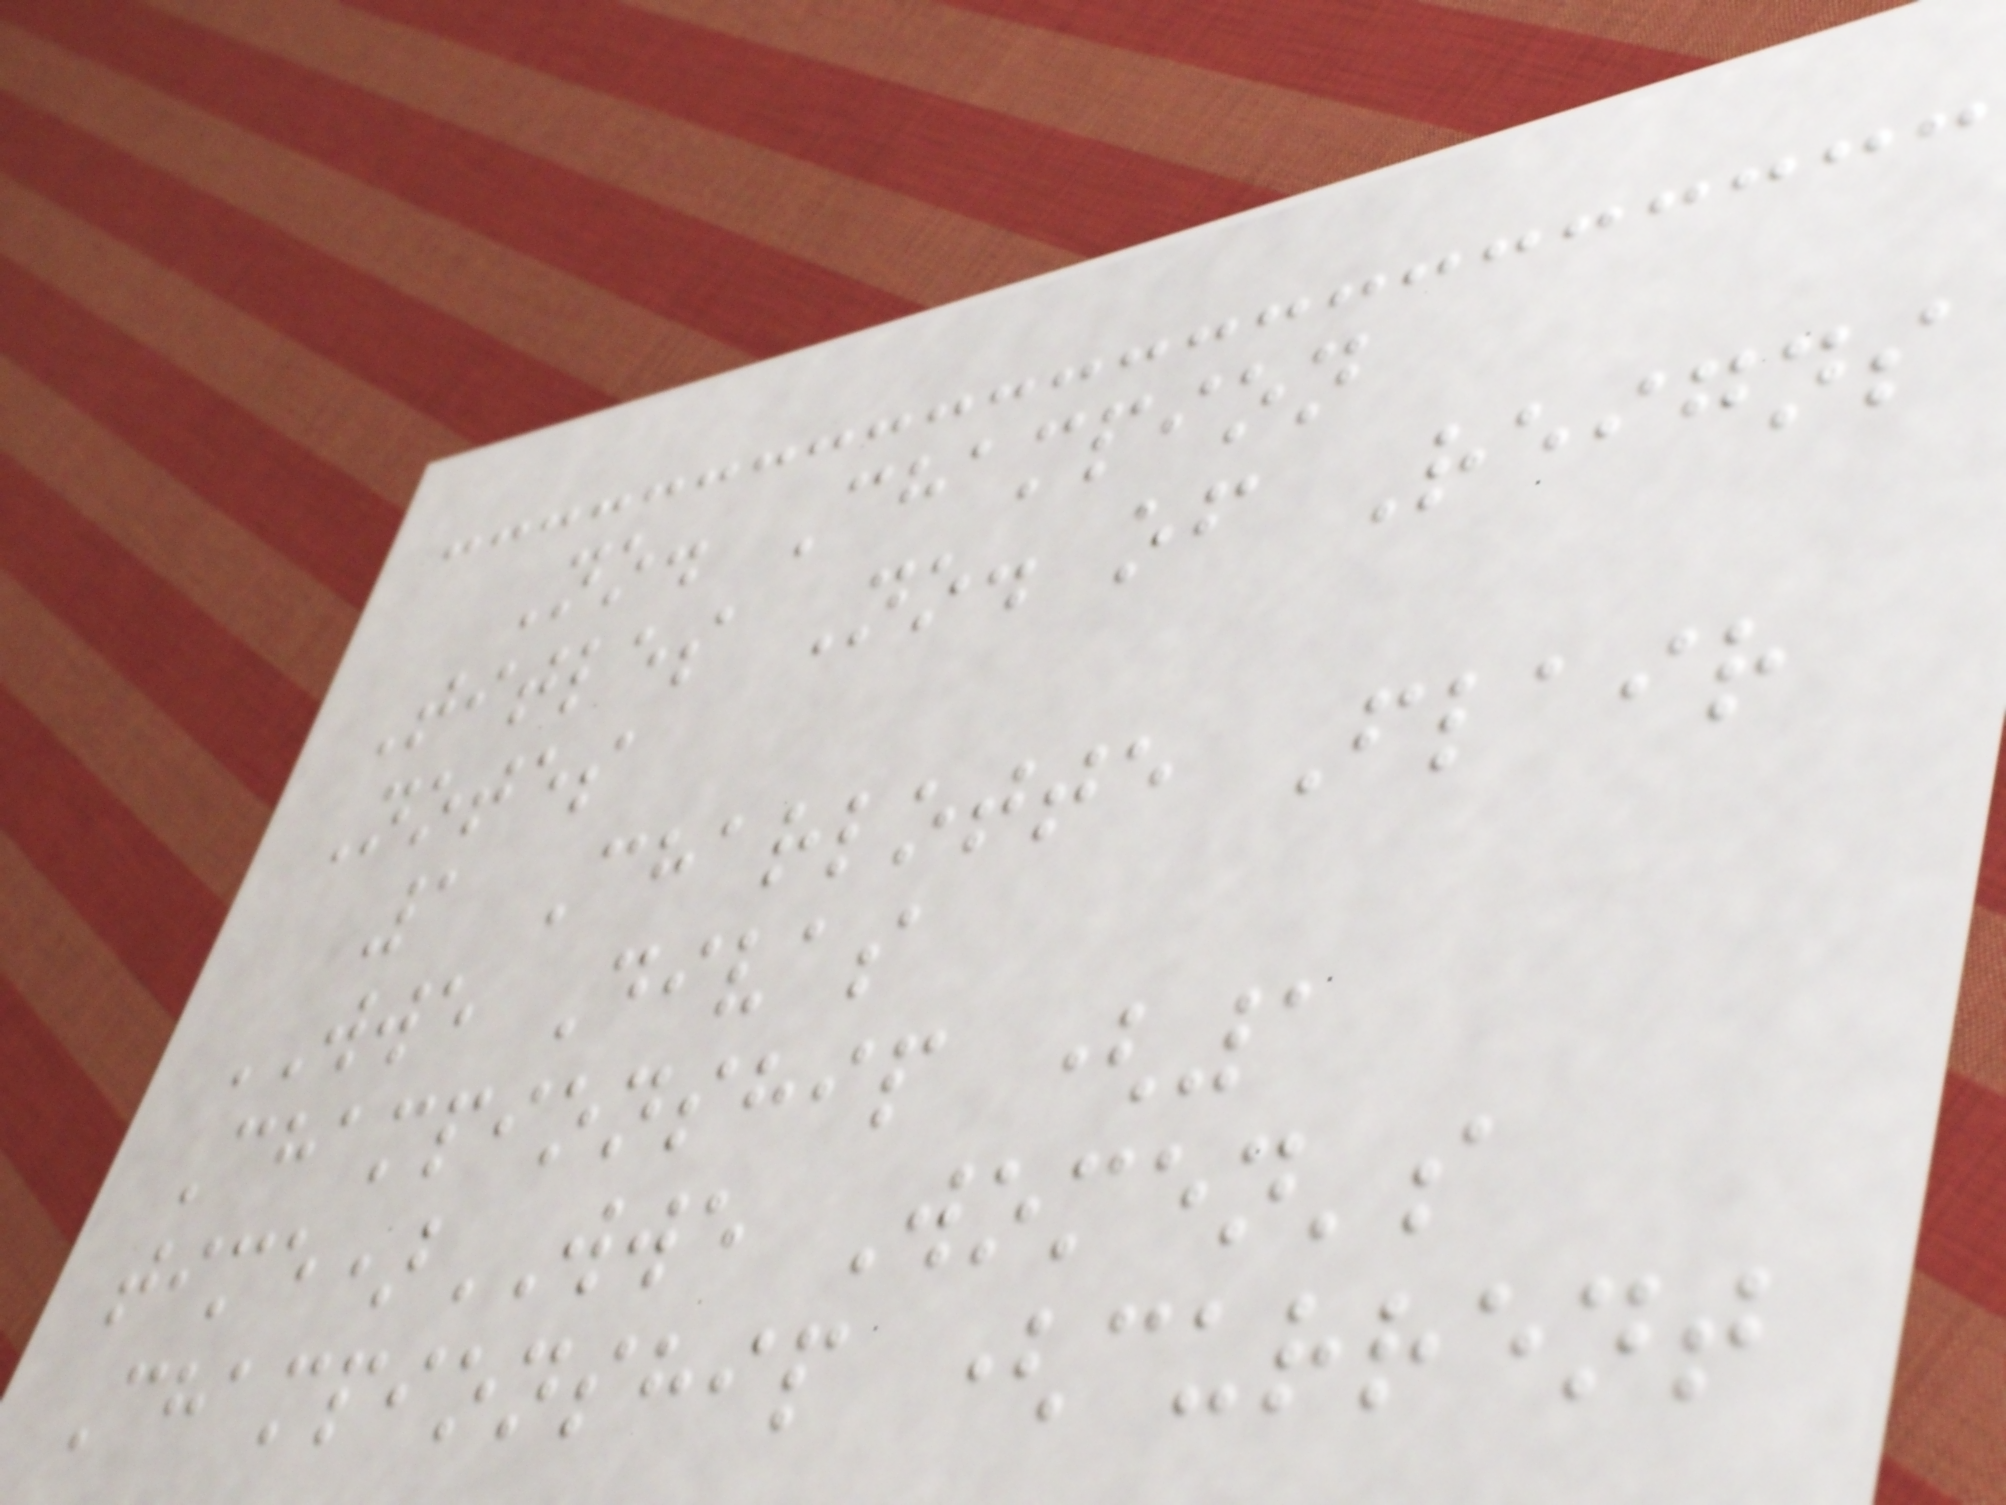No. Champion
Titles No. of Reigns
Notes
1 Charlotte Flair
WWE Divas
Championship (1
time)WWE Women's
Championship (current
